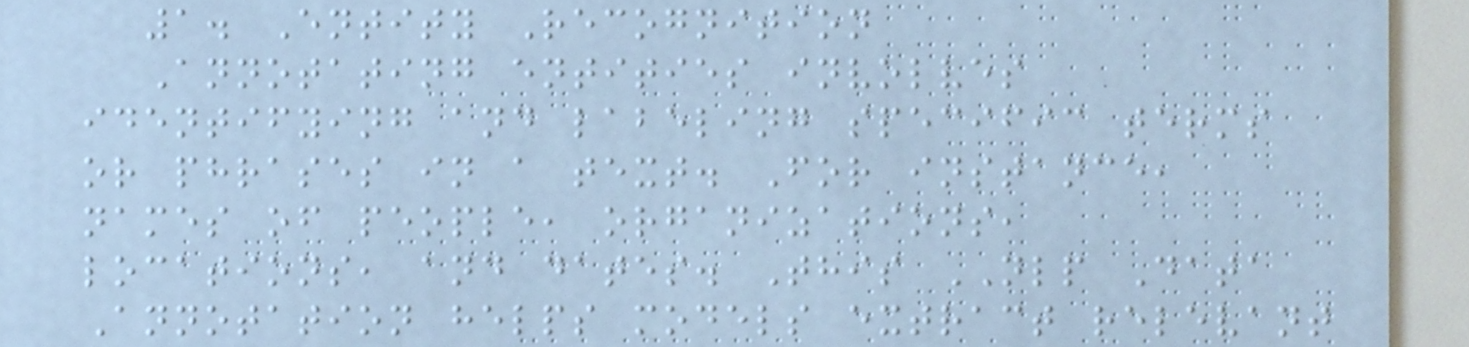1. Entity Recognition
Annotating entities involves
identifying and labeling specific terms
or phrases in a text. For instance,
names of people, organizations,
locations, and dates. This NLP Data
Annotation helps models extract relevant
